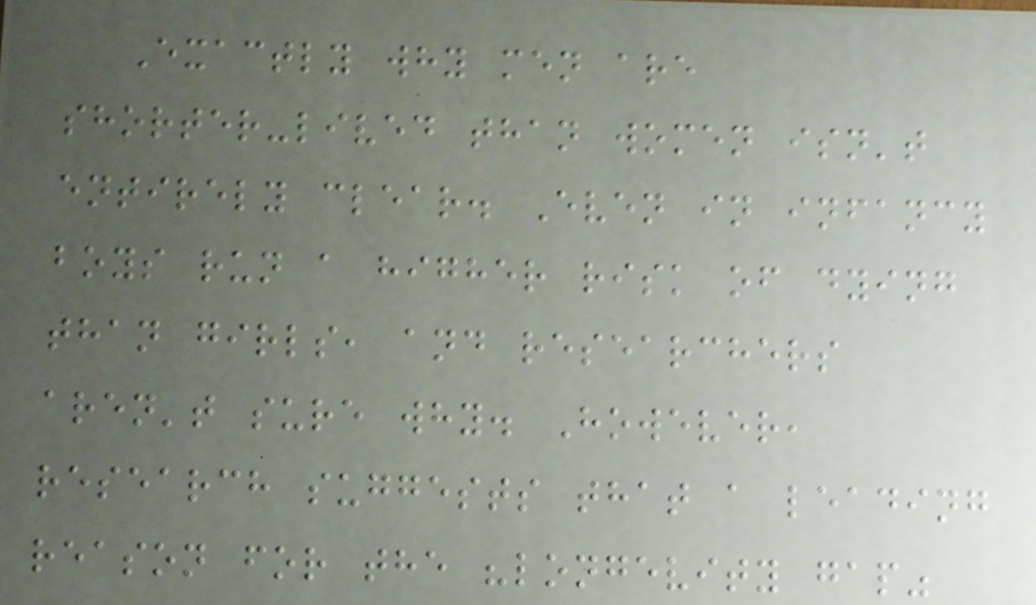Exactly why men are
shorter-lived than women isn't
entirely clear. Even in infancy
boys run a higher risk of dying
than girls, and researchers
aren't sure why. However,
research suggests that a leading
reason for the "longevity gap"
